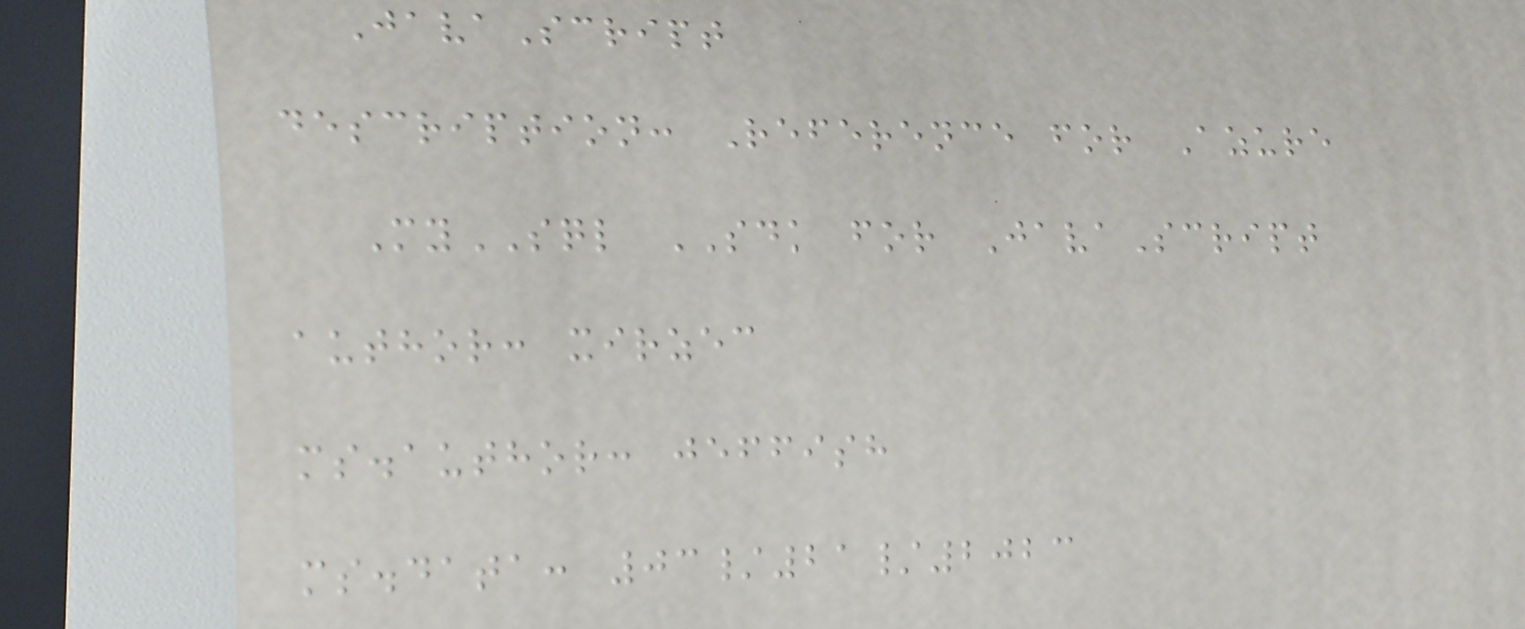JavaScript
description: Reference for Azure
MySQL SDK for JavaScript
author: xirzec
ms.author: jeffish
ms.data: 03/21/2023
